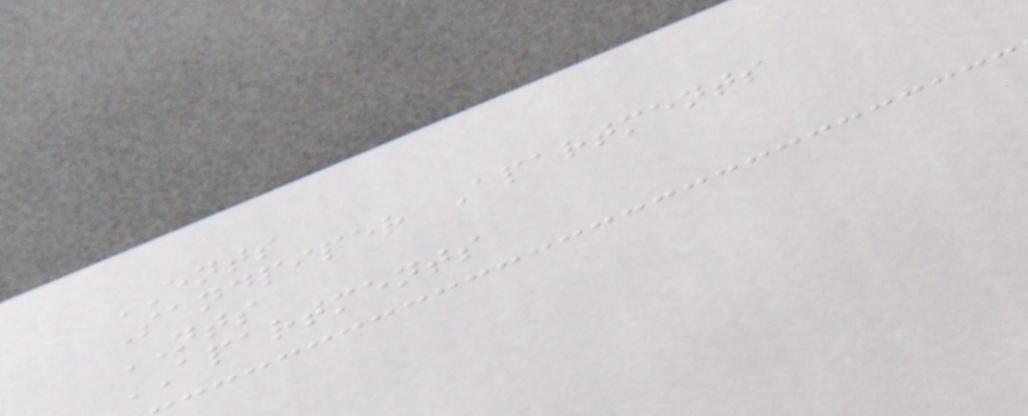ENTS
Sandpiper Apartments
NTS
APARTMENTS
